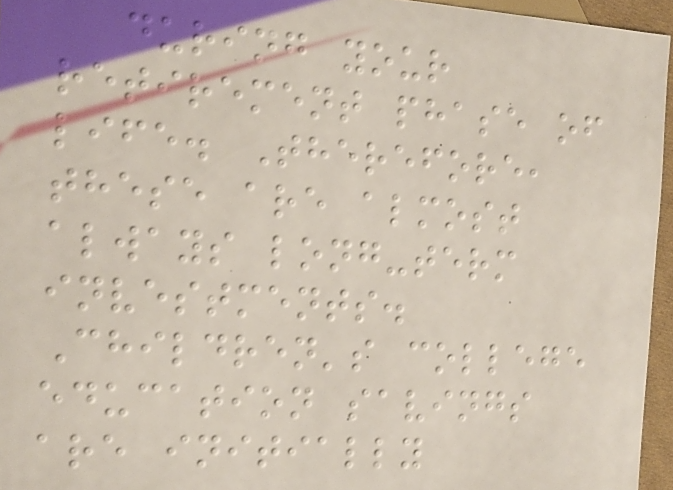during your
retirement phase of
life. Therefore,
these are almost
always long-term
investments.
Children's college
education savings
are initially
